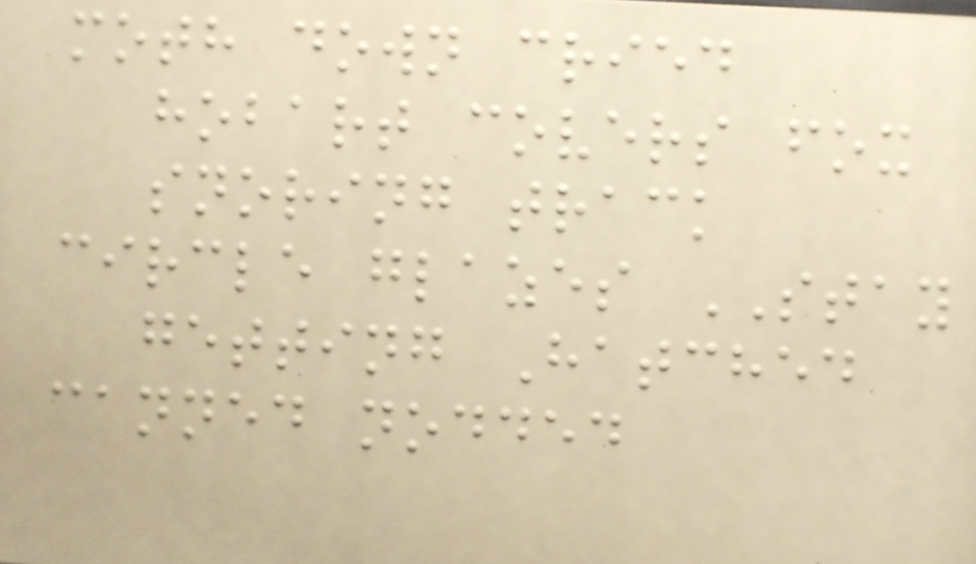moth down cried
hobart covers fox
snoring track
circle glazes STAY
getting Hatched
canned nodded
